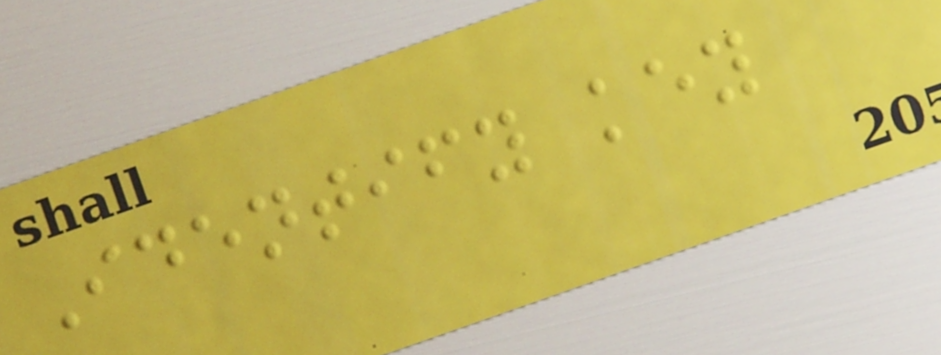Identify key
